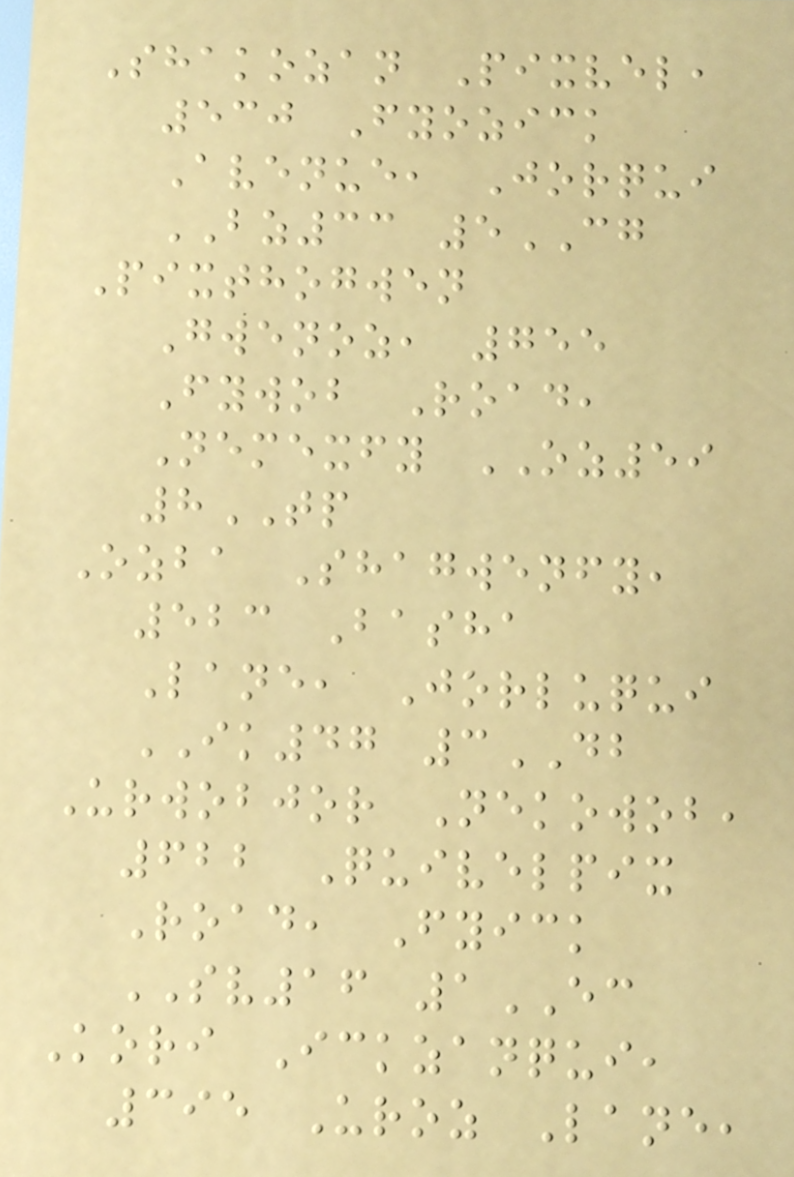Shakozan Pixvel,
530 Fyozick
Avenue, Jorqui
BZ33 5CG
Pixthogwen
Gwenoz, 755
Fywob Road,
Nemexfy OZ59
8TP
Ozba Shagwenfy,
523 Basha
Lane, Jorluqui
IK47 3DB
Urwobjor Nekowob,
622 Quivelpix
Road, Fyick
SV16 1EC
Kori Ickzanqui,
395 Uroz Lane,
